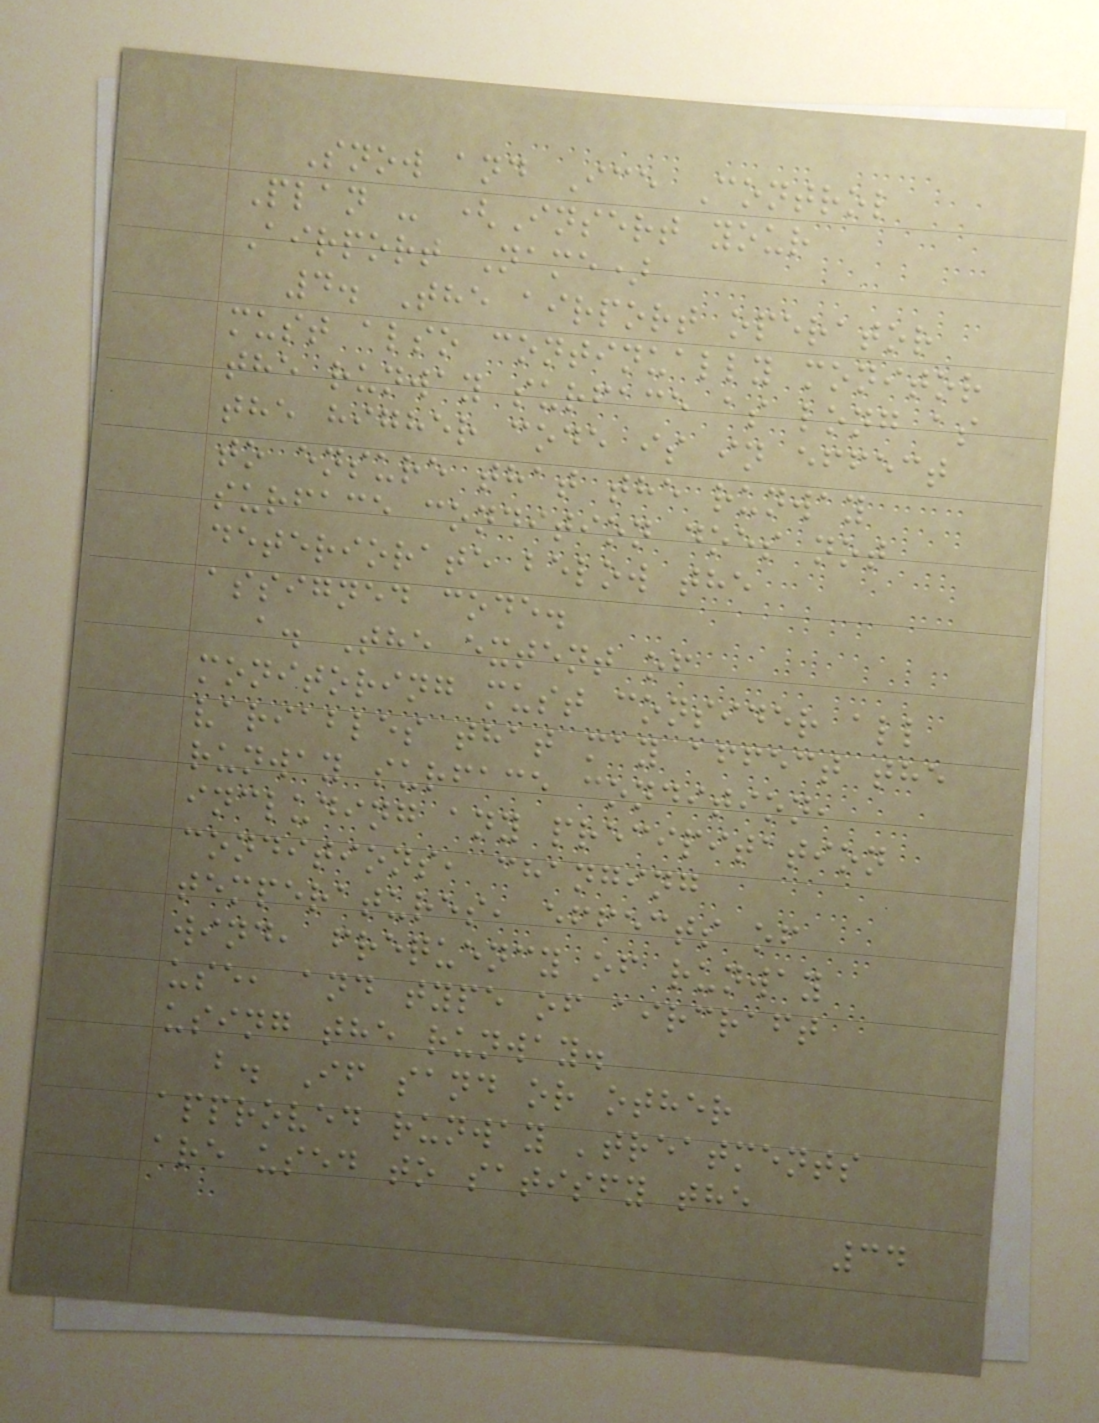Snow and Ice Control
Plan - (Insert your
Airport Name)
4. The airport operator
must also continually monitor
the runway surface as long as
the higher code is in effect
to ensure that the runway
surface condition does not
deteriorate below the
assigned code.
a. The extent of
monitoring must consider all
variables that may affect the
runway surface condition,
including any precipitation
conditions, changing
temperatures, effects of
wind, frequency of runway
use, and type of aircraft
using the runway.
b. If sand or other
approved runway 'treatments
are used to satisfy the
34
